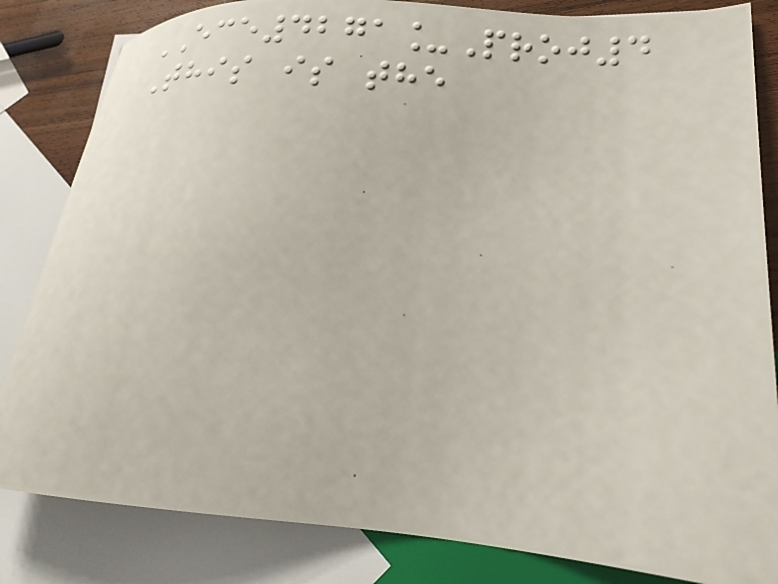ECE4271_Proj4
This is the
